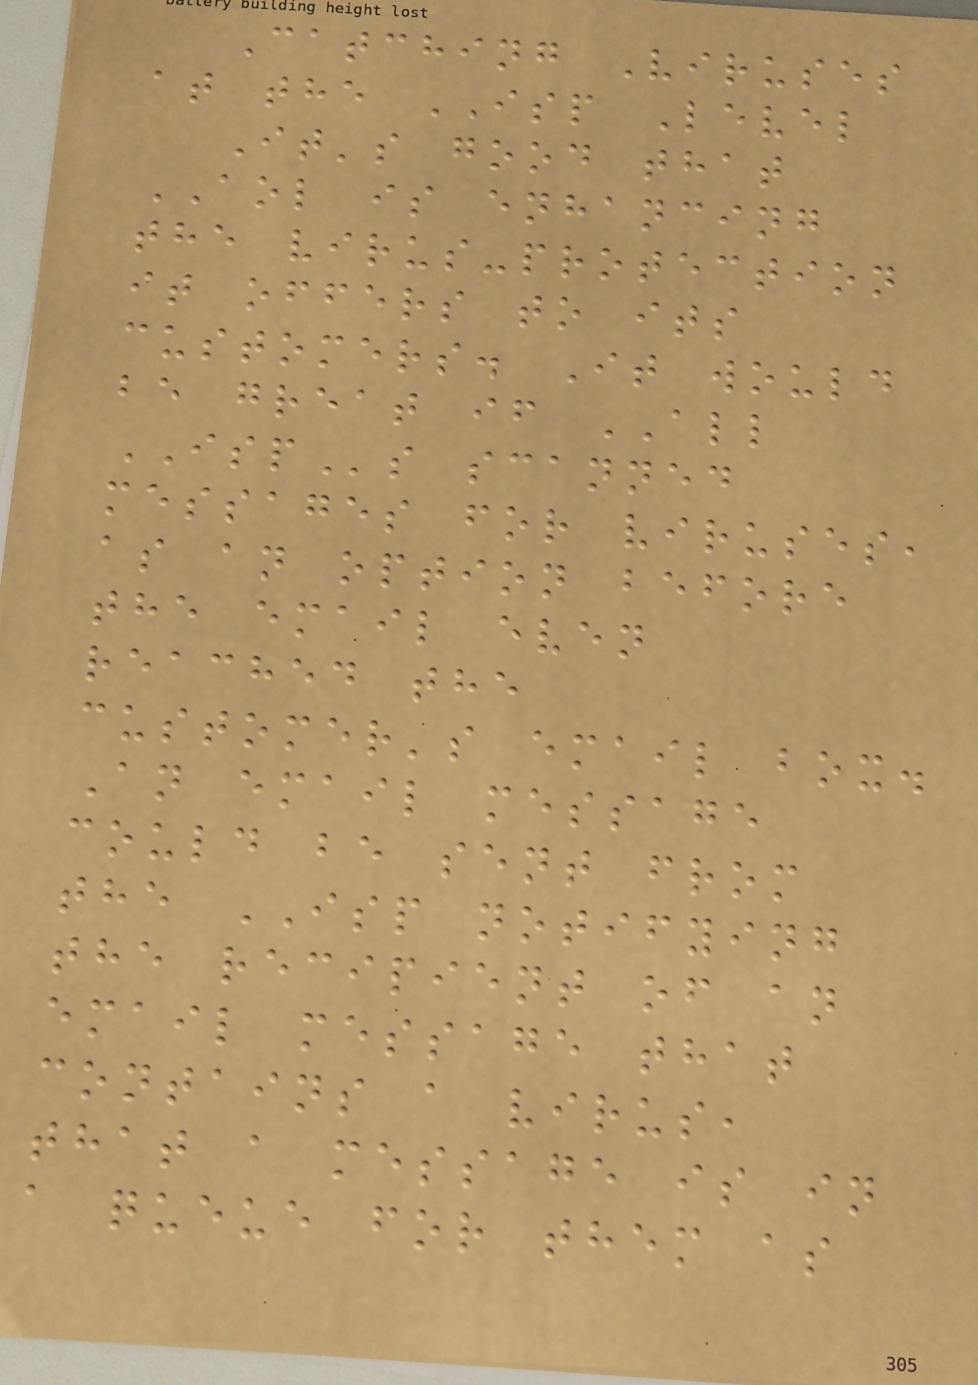Catching Viruses
at the ISP Level
It's good that
AOL is enhancing
the virus-protection
it offers to its
customers. It would
be great if ALL
ISPs scanned
messages for viruses,
as an option before
the email even
reached the
customer's email box.
An email message
could be sent from
the ISP notifying
the recipient of an
email message that
contains a virus,
that a message is in
a queue for them as
